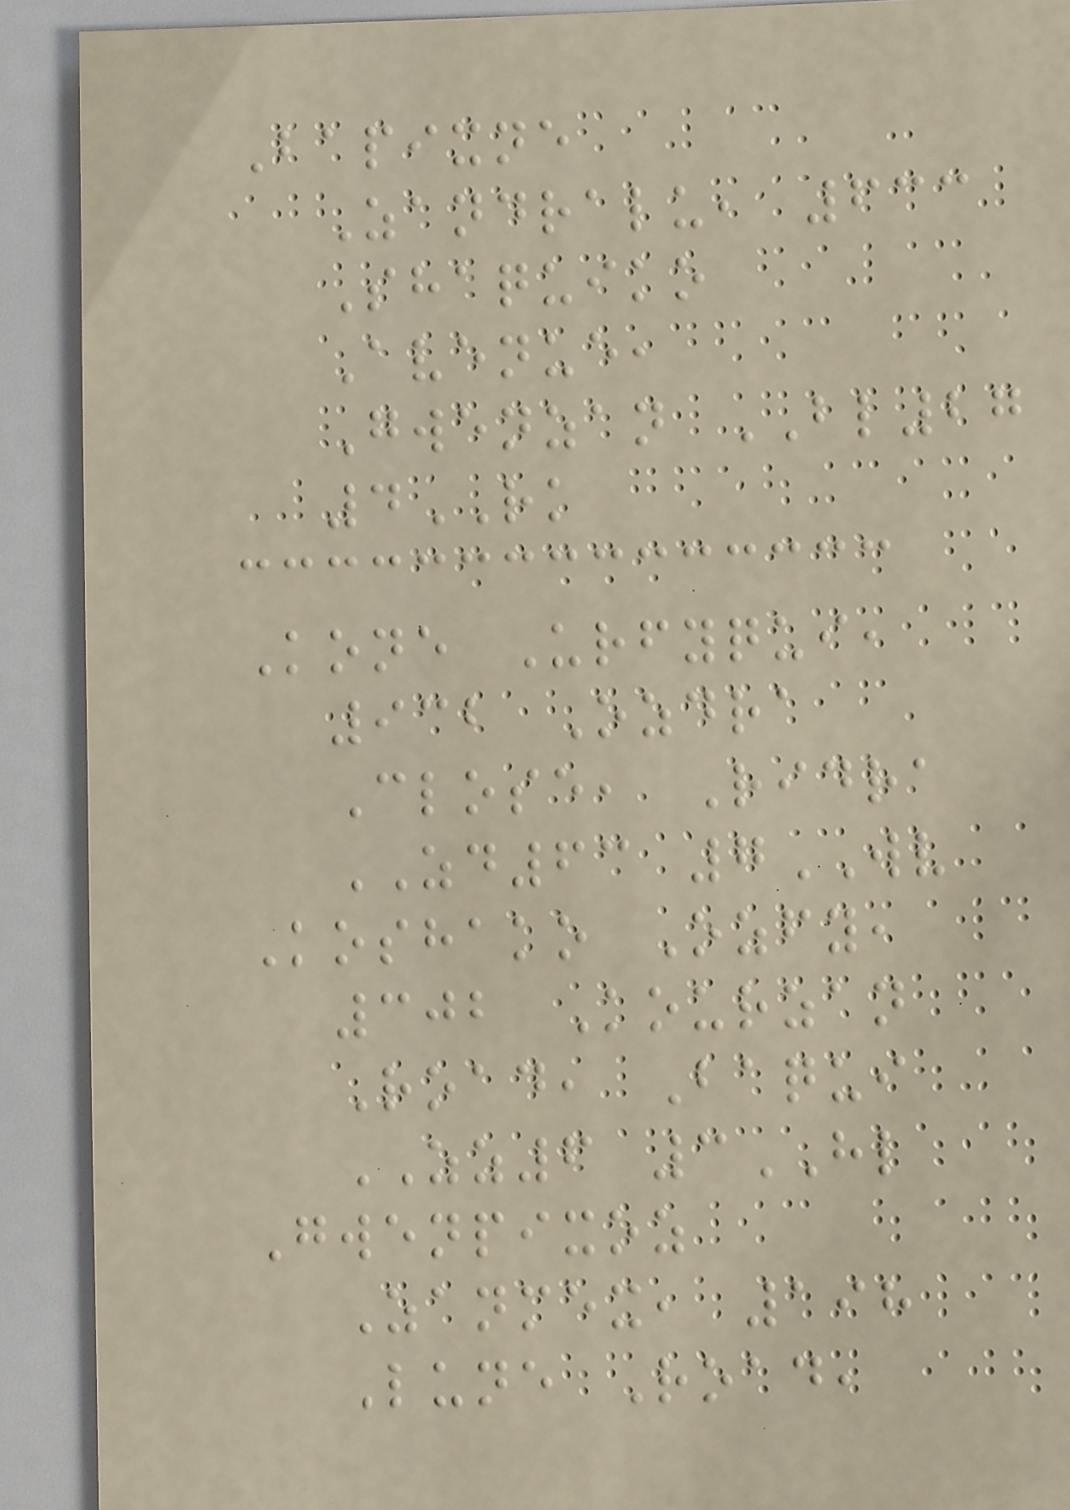Bapixne
Zandralu, 633
Shaquiko
Avenue,
Gwenzan BL27
4RK
Kone Urfyqui,
932 Ozdra
Close, Ridra
ZD63 7WV
Koshako Ozfy,
302 Kourzan
Road, Baqui
ZZ6 3HL
Gwenpixoz
Zanmex, 198
Lune Road,
